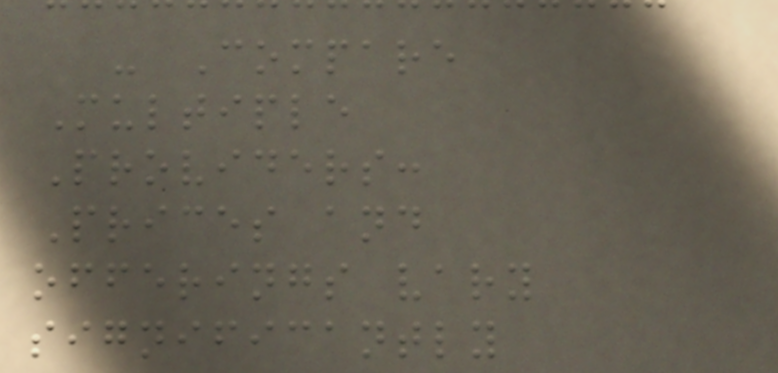- Compare
Multiple
Providers:
Prices and
offerings vary
significantly
